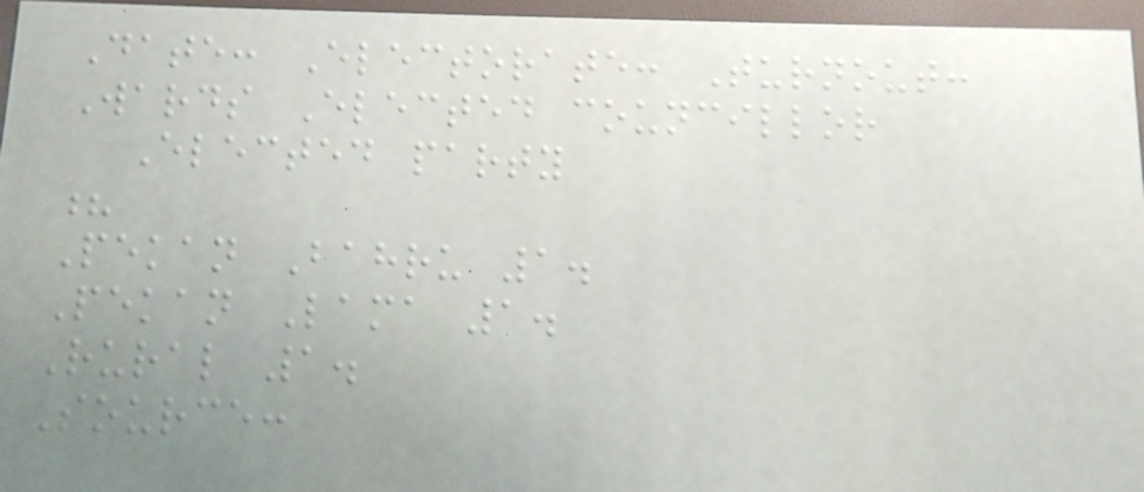Date: Electorate: Turnout:
Wards Elected councillor
Elected party
?
Pekan Bahru 1.
Pekan Lama 1.
Rural 1.
Source:
